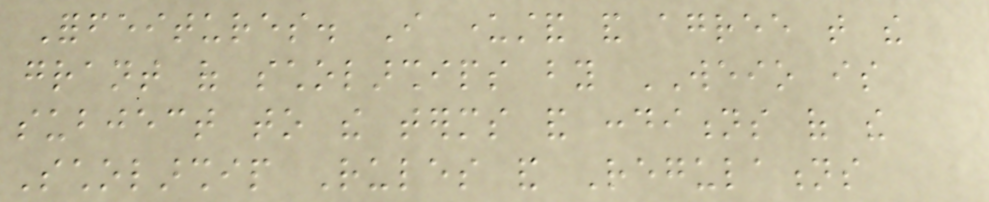Forfeitures. I understand and agree that the
grant of scholarships by WEIO is
subject to the terms and conditions of the
Scholarship Rules and Regulations
